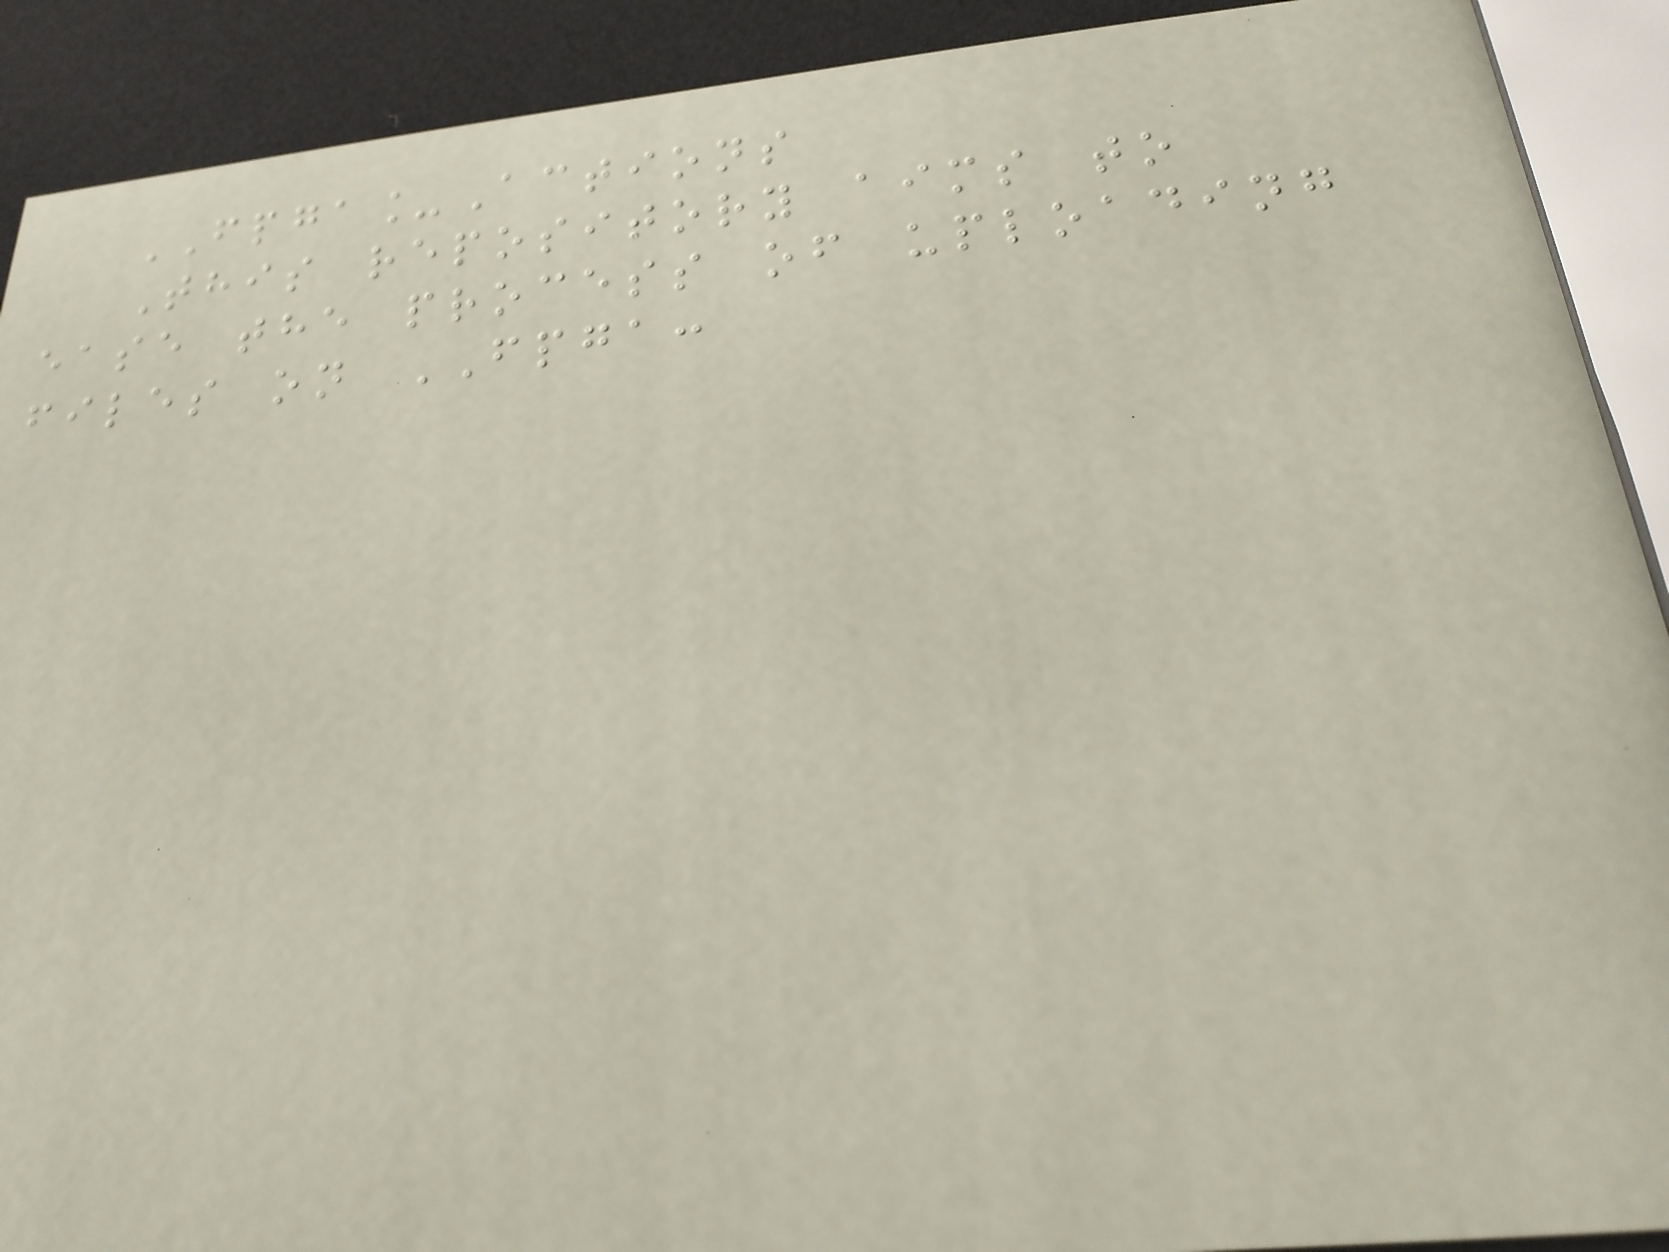FPGA_Actions
This repository aims to
ease the process of uploading
files on FPGA:
